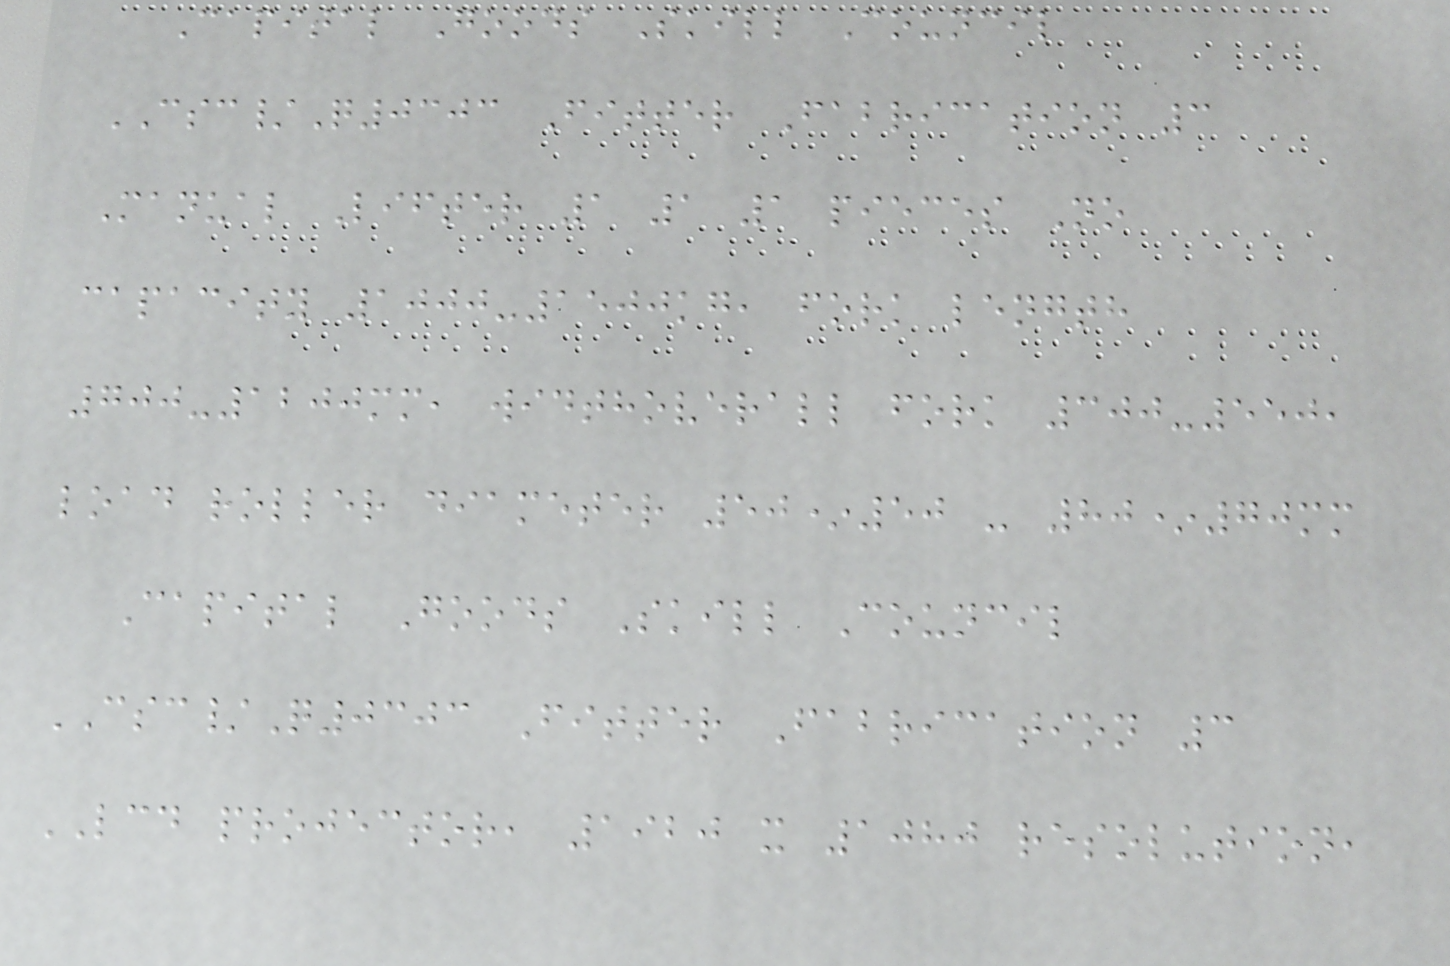Capital Goods Skill Council
CSC/Q0303 Fitter Fabrication 3
Manual Lifter 1 1 1 pieces No
capacity 1000-1500kg, fork length
700-1200mm, widthoverall fork 300-550,
load roller diameter 50*50 - 80*70mm
Capital Goods Skill Council
CSC/Q0303 Fitter Fabrication 3
LCD projector, 1920 x 1080 resolution,
